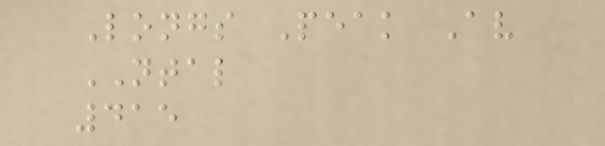Longs Peak Av
NTAL
415
